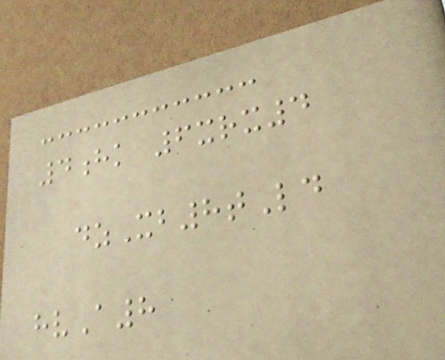4hk 6xrx4
dzXb8tLd
hvA8
